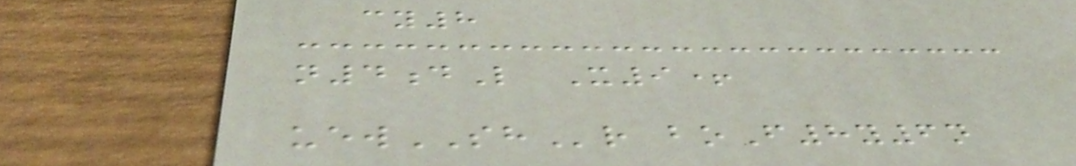cy8
n4dL X9+
uewSHr boF8y6n
